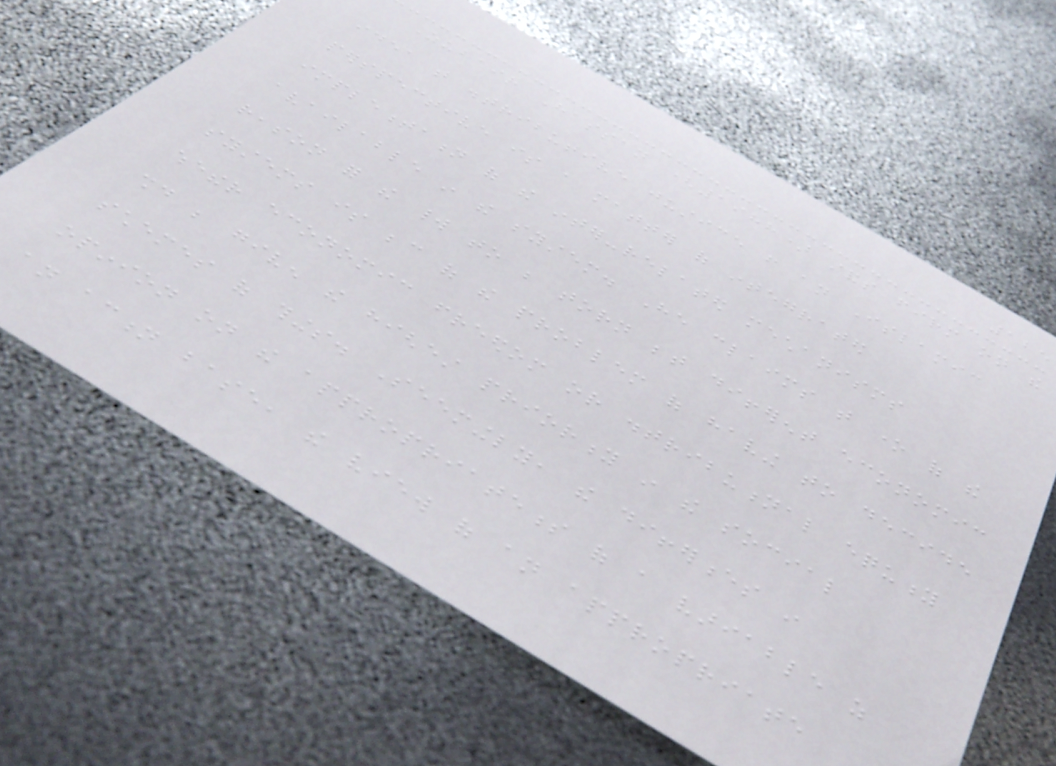125
Zubair Hassan (1988) stands firm on the
idea that distributive justice from an Islamic
perspective is a matter of integrated
implementation of the inter-related mechanisms
available in the system. He claims that one of the
reason for the world to be torn between different economic
systems is because of the problem of having to decide
whether economic freedom or distributional equity
should be given the highest priority in the social
schemes of things. Seemingly, the differences in
opinion on the appropriateness of a variable as
an action base, the view of an appropriate
